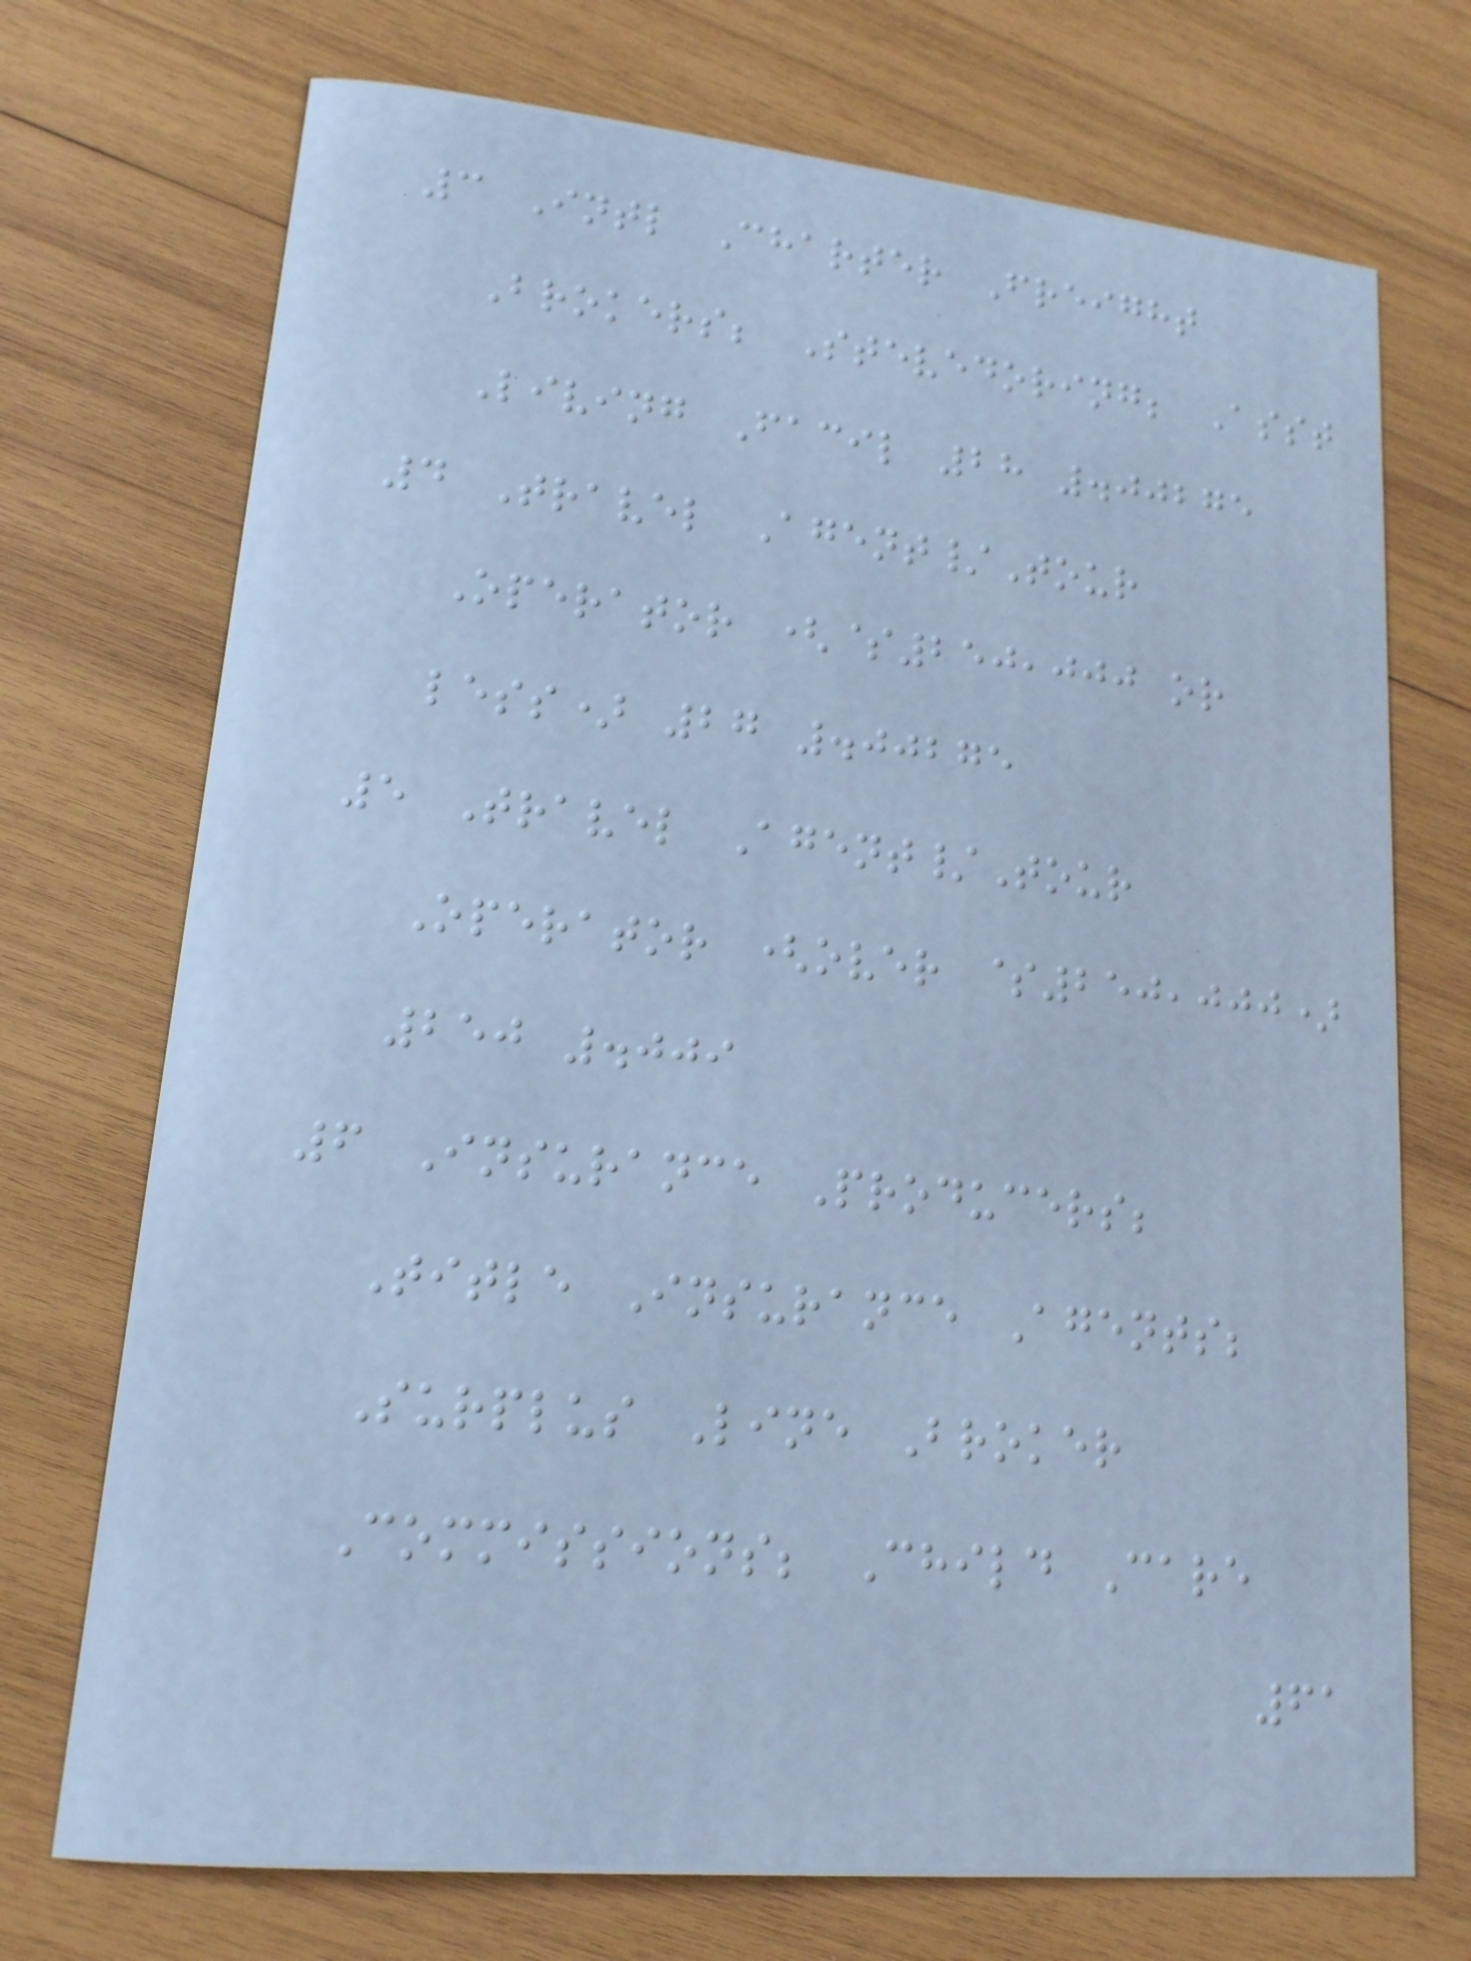3 Intl Charter Freight
Brokers; Stevedoring; Asst
Living Facil 28 .00275
4 Travel Agent/Tour
Operator ($250,000 or
less) 27 .00275
5 Travel Agent/Tour
Operator (over $250,000)
250 .009
6 Insurance Producers;
Title Insurance Agents;
Surplus Line Broker
Commissions; Child Care
61
